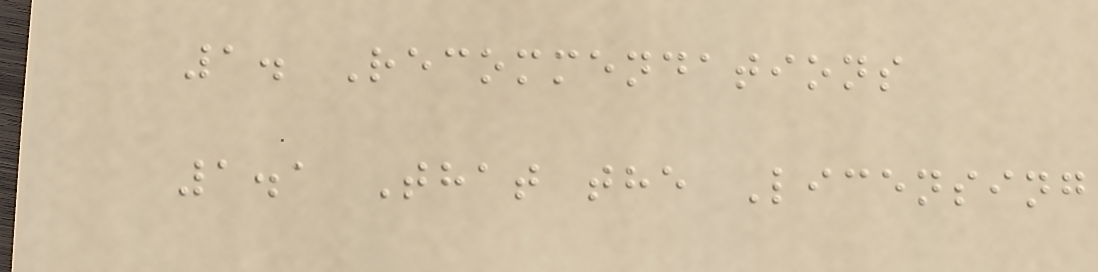1. Recommendations
1.1 That the Licensing
